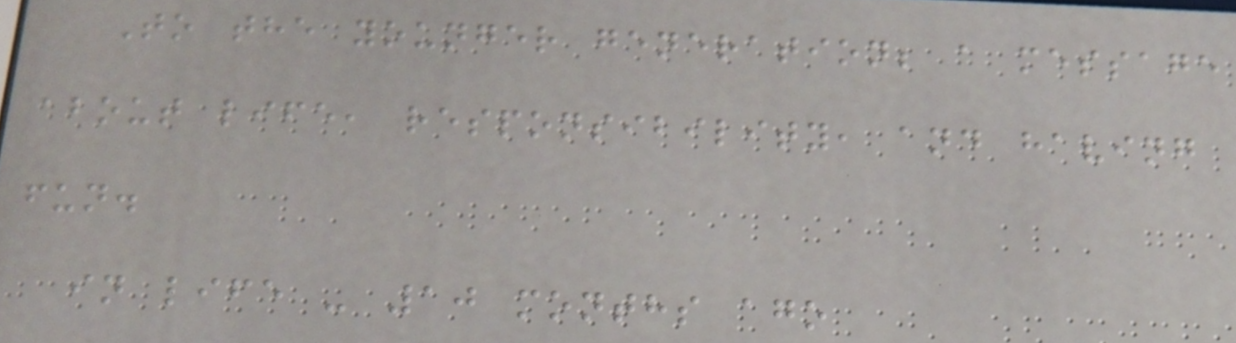To the younger generation; a message
about life, responsibility, and having
fun.
in life - 10 months ago
